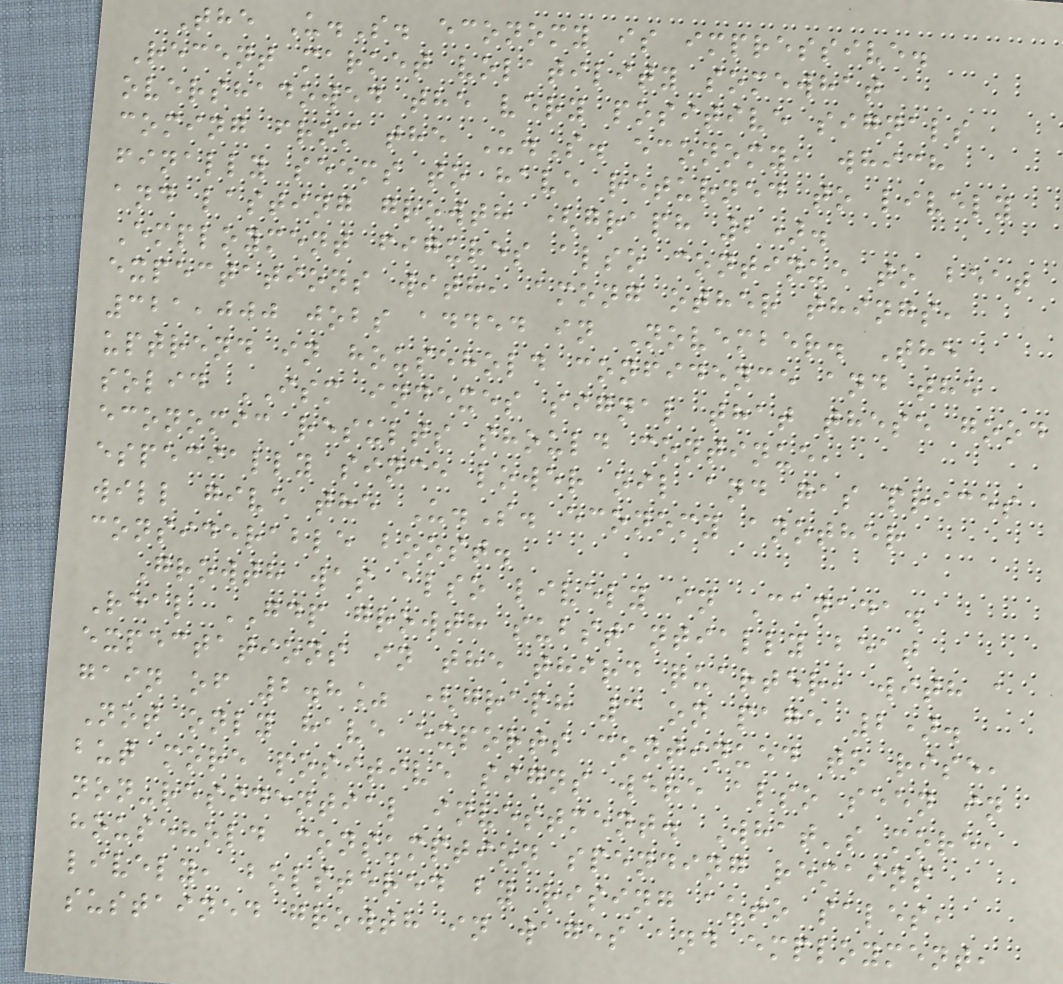The U.S. economy is impressive.
Recent market volatility somewhat
overshadowed the very positive signals
coming from the U.S. economy, which
finally seems to have returned to lively
and lasting growth (graph 2).
Employment figures also continue to beat
expectations with, among other things,
321,000 jobs added in November. The
uptrend in household confidence and the
solid ISM indexes signal that these good
economic results should continue,
especially since lower oil and gas prices
will give the U.S. economy another
considerable boost.
Growth was also lively in Canada.
Real GDP growth substantially beat
expectations in the third quarter, with a
gain of 2.8% (graph 3 on page 2).
Not only have exports continued to rise,
but more positive signs were also seen in
non-residential investment. What's more,
household consumption spending remains
lively, bolstered by rising auto sales,
sustained growth in wages and employment,
